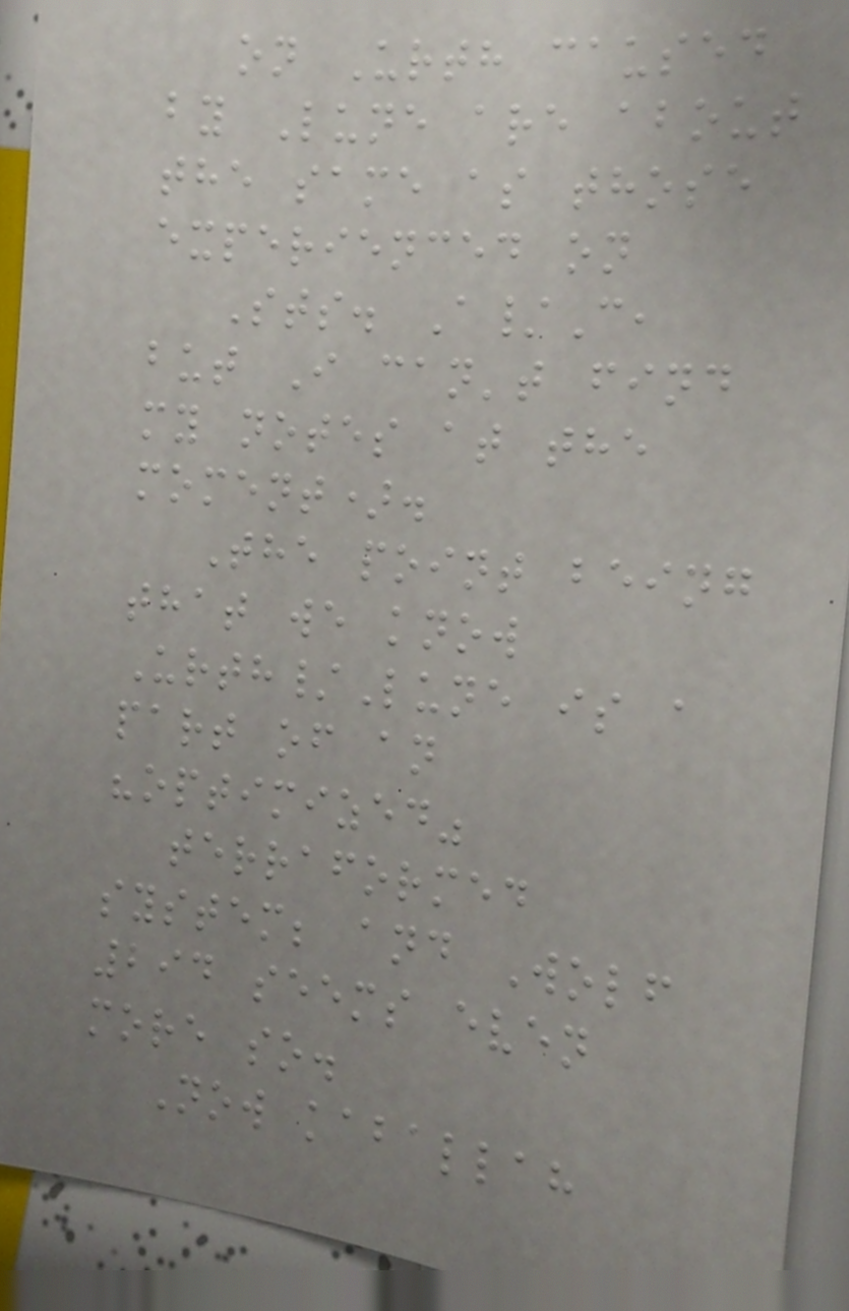on Urth caused
by Lune are about
the same as those
experienced on
Sts. A/C,
but I can't find
my notes at the
moment).
The point being
that we know
Urth/Lune is a
part of an
"optimized"
terraformed
system; and Wolf
294 seems even
more so.
Now kaballah
